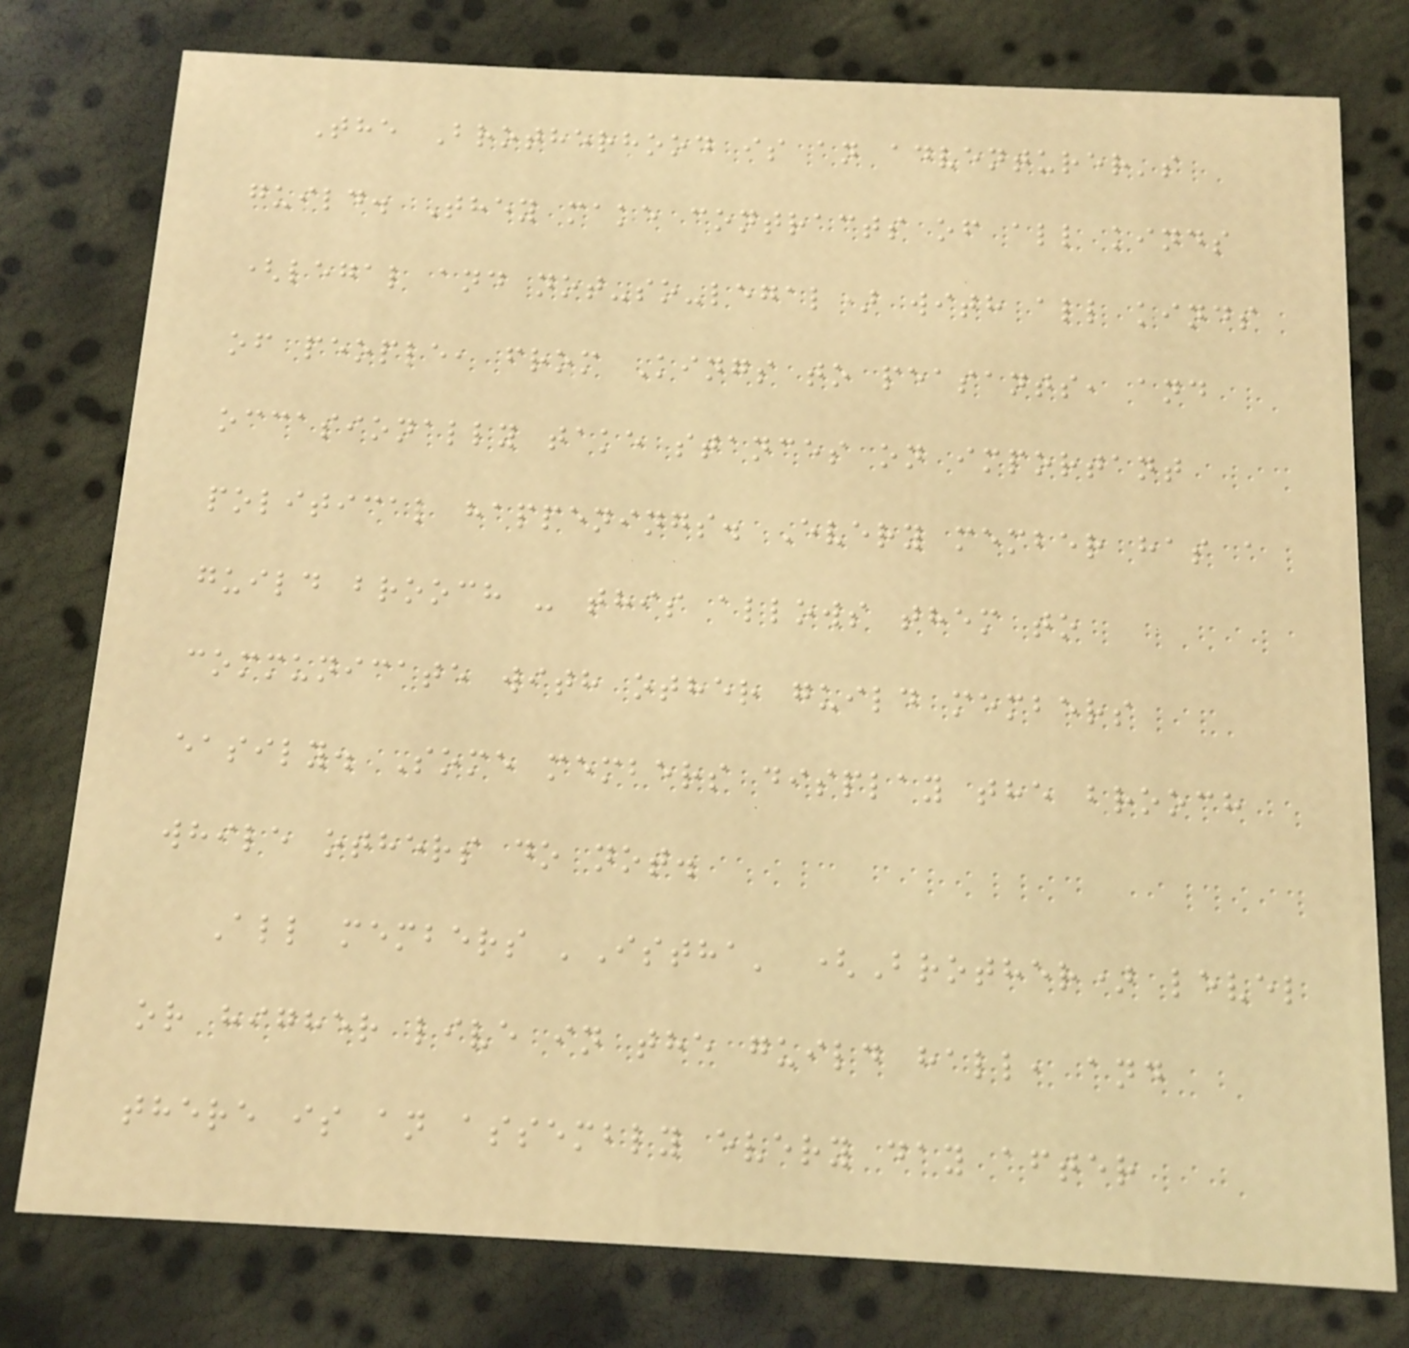The Brotherhood is an adventurer's
guild. They make contracts of all kinds
(legal and not-so-legal) with all kinds
of people, from Kings to peasants, and
occasionally take stances on important
political happenings. Every member has a
guild brooch - this allows them to
communicate with other guild members
easily. Some members display the brooch
while others do not.
All members 'Istha' (Brother) level
or higher live in the guild hall, and
there is an assembly every day after
